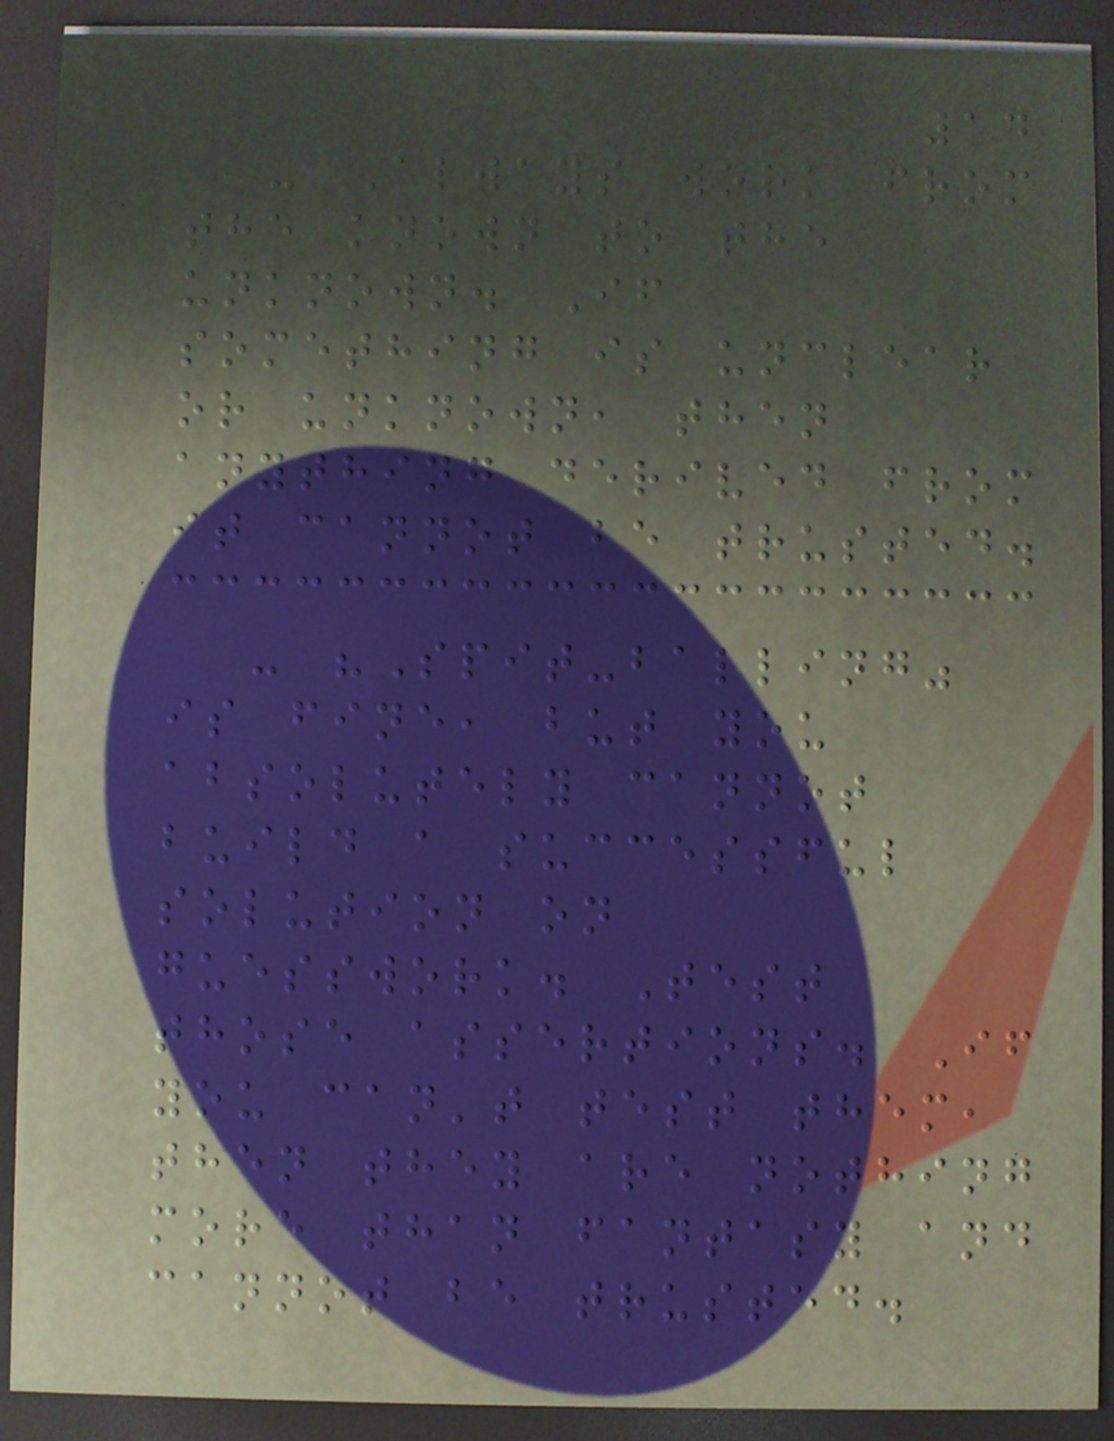14
- Always work from
the known to the
unknown. If
something is unclear
or unknown, then
anything derived from
it cannot be trusted.
- "Spit-balling"
is fine, but you
absolutely cannot
build a successful
solution on
guesswork. Test
those assertions. If
you can't test them,
then they are nothing
more than fantasy and
cannot be trusted.
